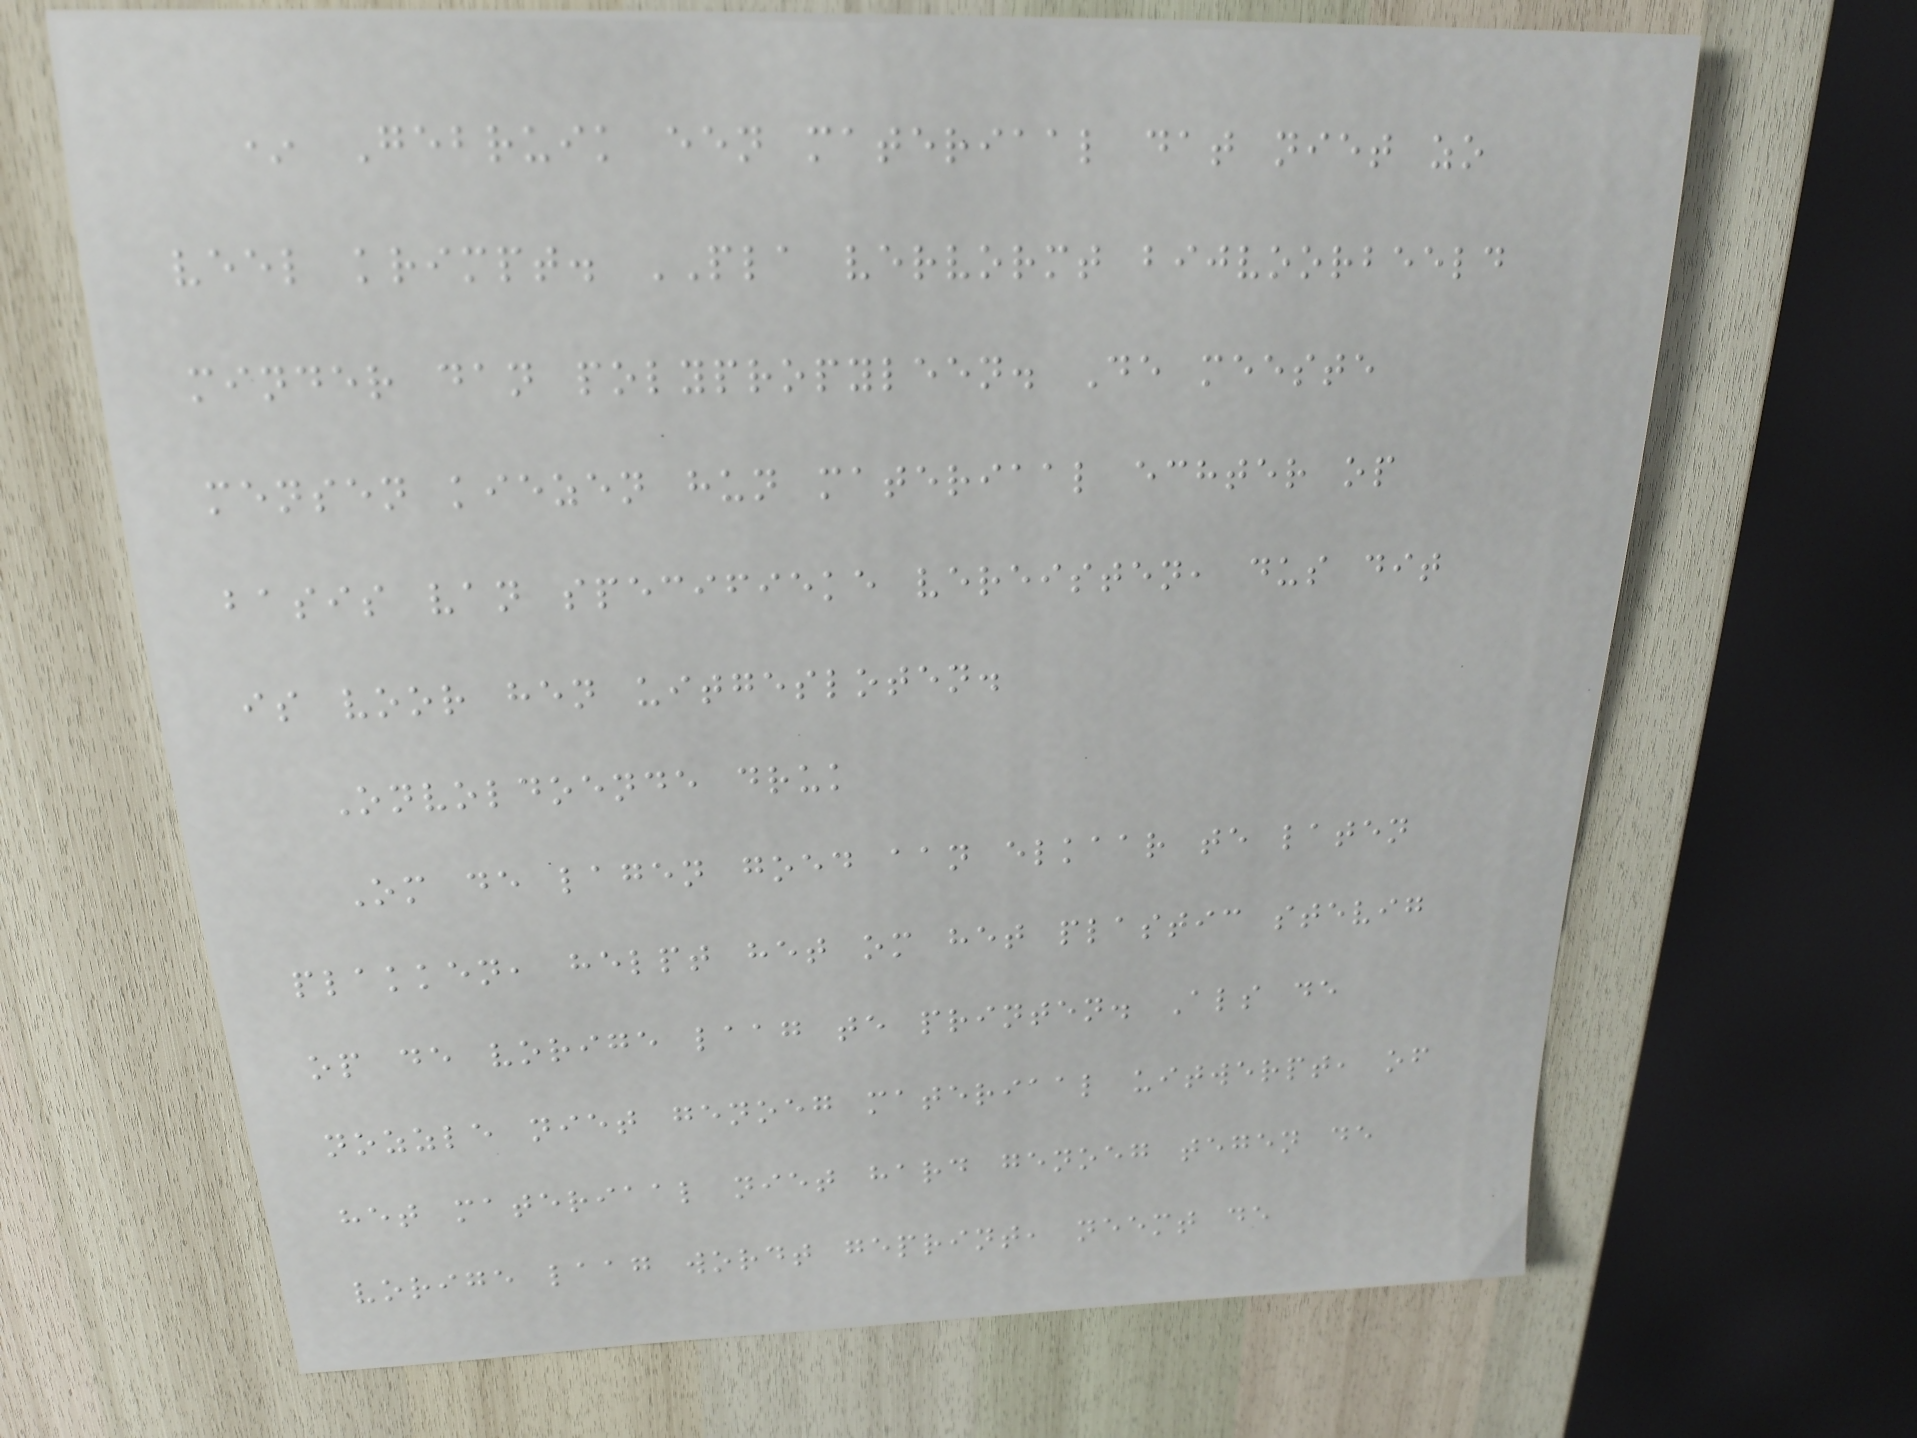* Gebruik een materiaal dat niet zo
veel krimpt. PLA vervormt bijvoorbeeld
minder dan polypropyleen. De meeste
mensen kiezen hun materiaal echter op
basis van specifieke vereisten, dus dit
is voor hen uitgesloten.
Onvoldoende druk
Om de lagen goed aan elkaar te laten
plakken, helpt het om het plastic stevig
op de vorige laag te printen. Als de
nozzle niet genoeg materiaal uitwerpt, of
het materiaal niet hard genoeg tegen de
vorige laag wordt geprint, neemt de
